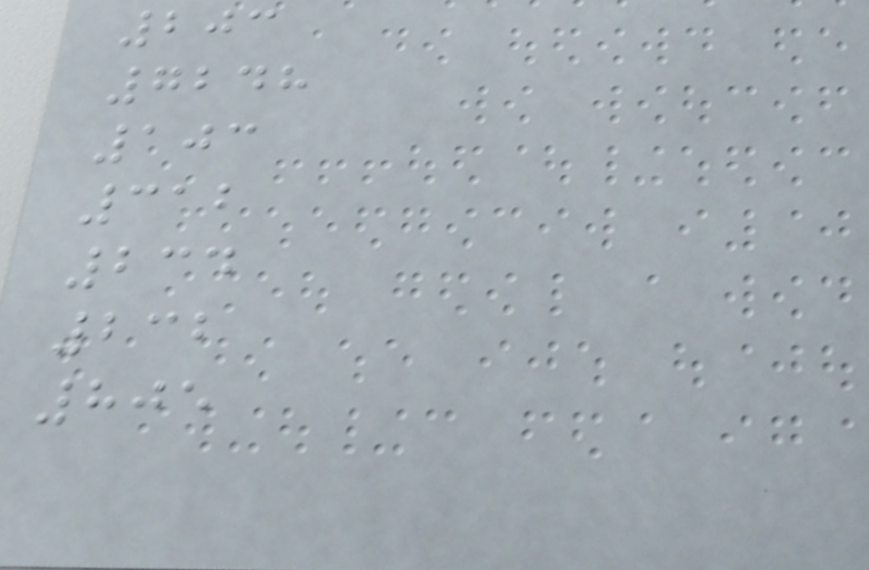203
7248
103
312
234
232
805
